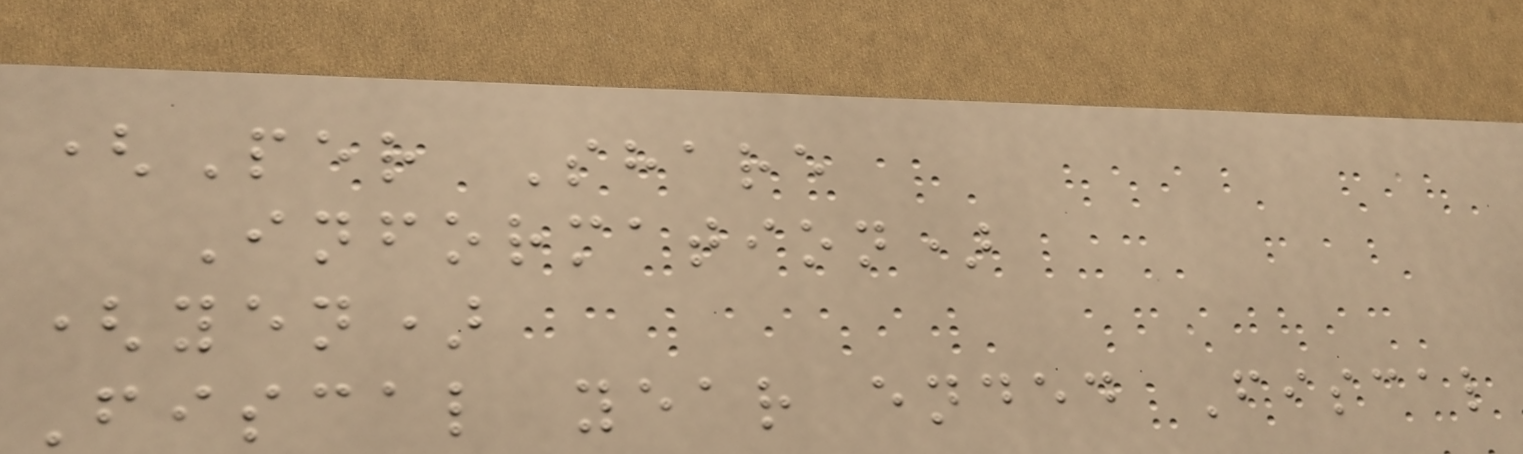(Per Share
Information)
(yen)
Fiscal year ended Fiscal
